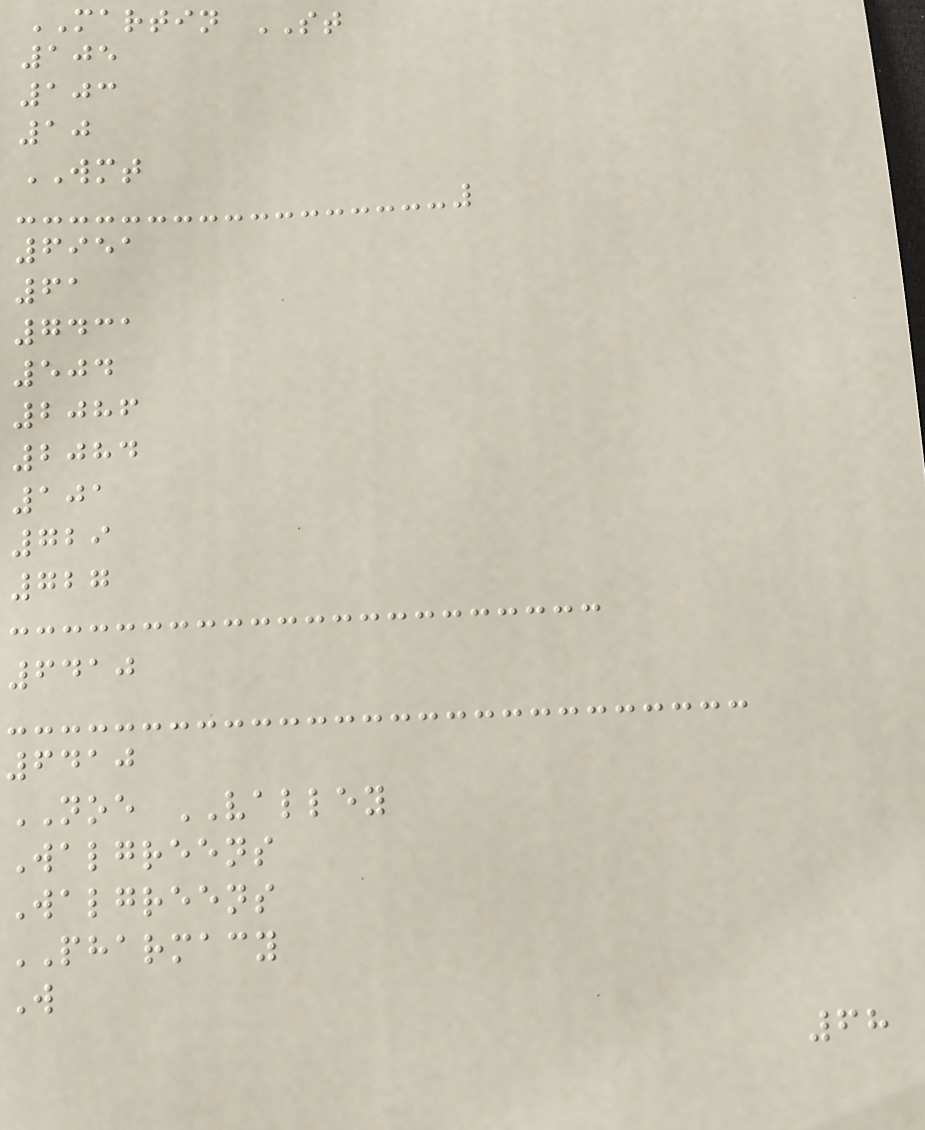MARTIN ST
105
103
10
WMT
6951
61
7431
504
2086
2084
101
729
727
6410
6410
NOE VALLEY
Walgreens
Walgreens
PHARMACY
W
68
